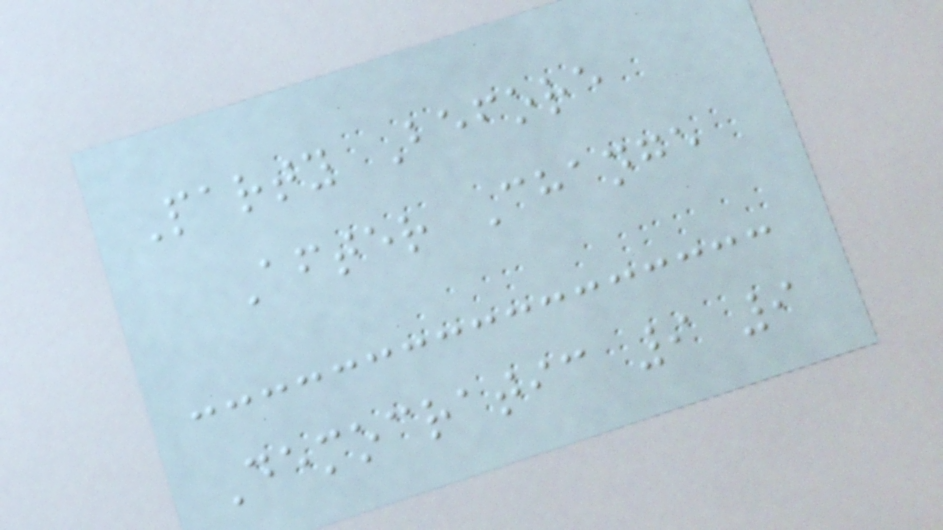Party Before
After Change
Democratic 9 9
